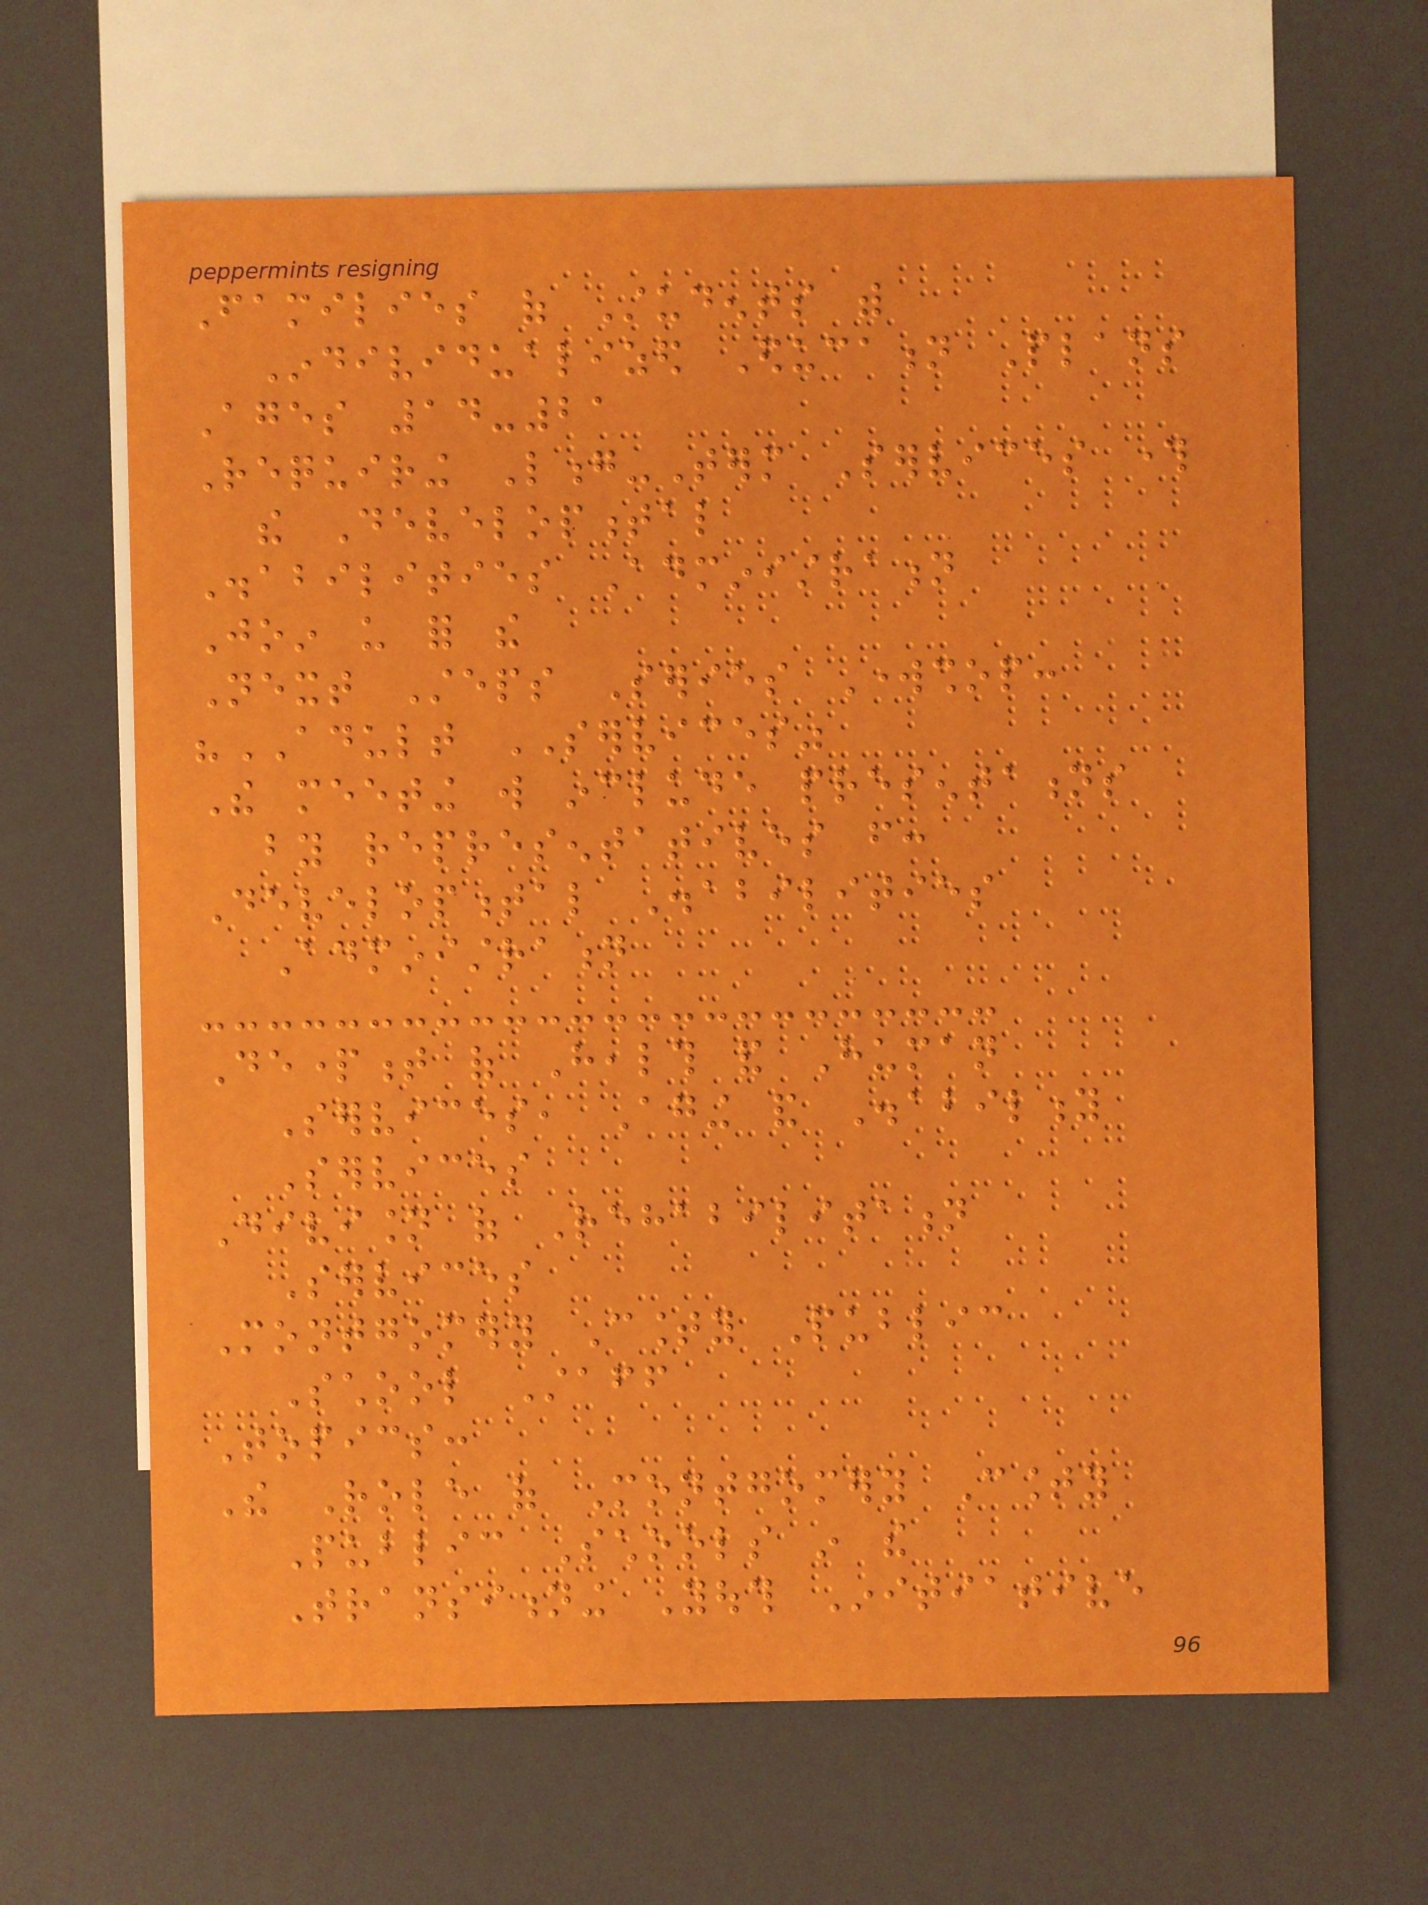Families of Students with
Individualized Education Plans
Ages 14-21
Requiring Long-Term Services through
the Developmental
Disabilities Administration
Join us for the
Next Steps Series Workshop:
"ADULT SERVICES"
The meeting will include presentations
by representatives from:
Developmental Disabilities
Administration
Department of Health and Human
Services, Aging and Disability
Services
Division of Rehabilitation
Services
Montgomery County Public
School Staff
Topics:
The Role of Montgomery County
Public Schools in the
Transitioning Youth Initiative
